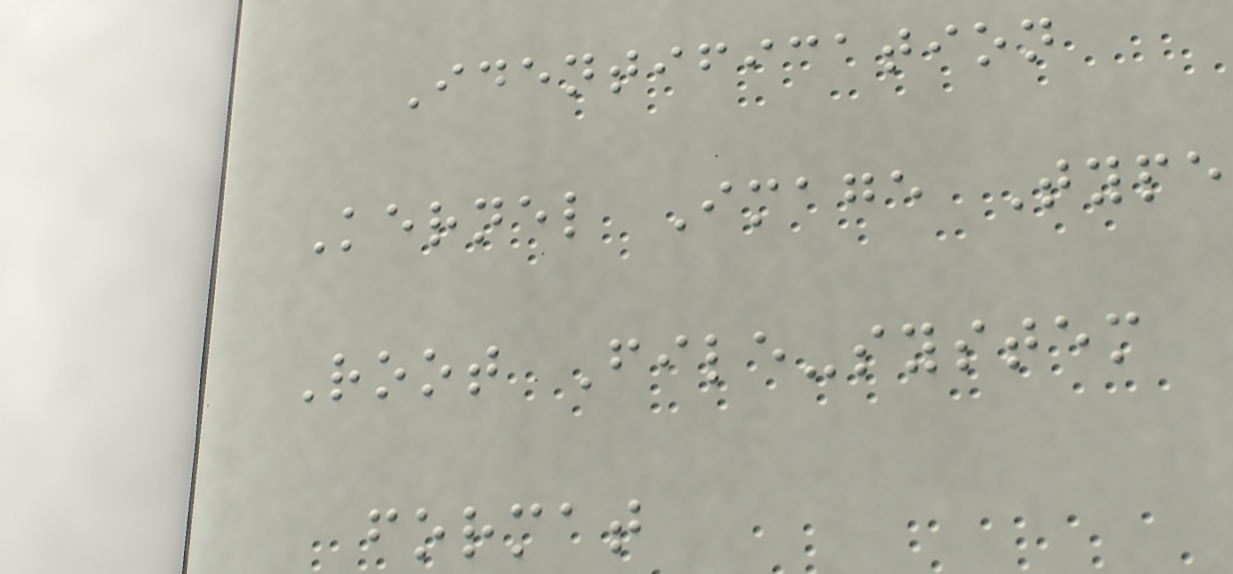Identification
Kernel Image Type
Root File-system
format
